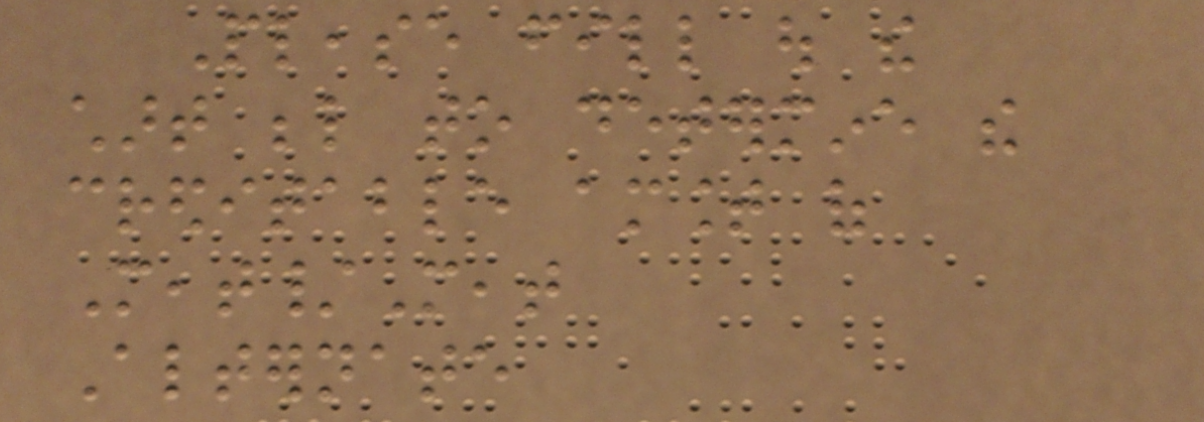Please fill out the
chart below to determine the
creditable amount of
Meat/Meat
Alternate
